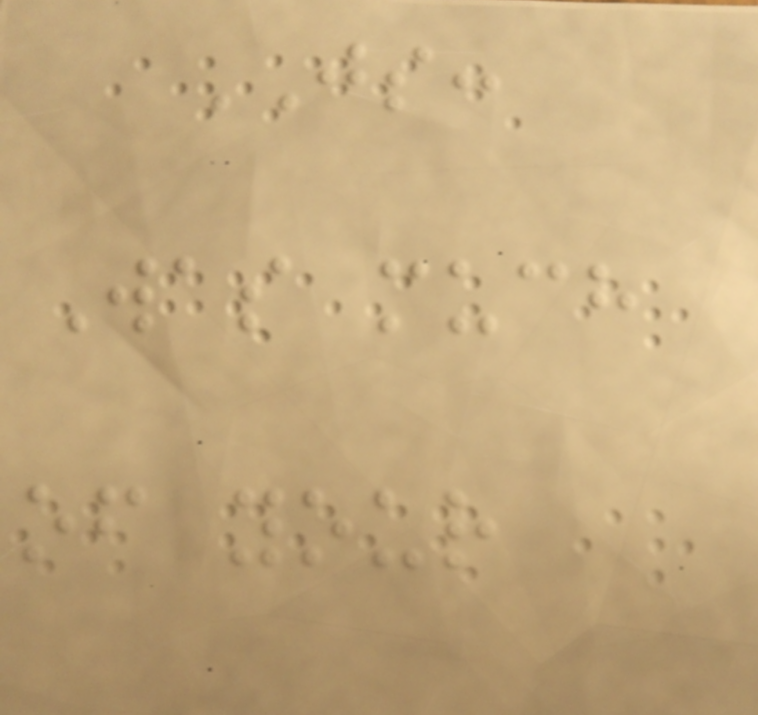JS:
Was much
of your
